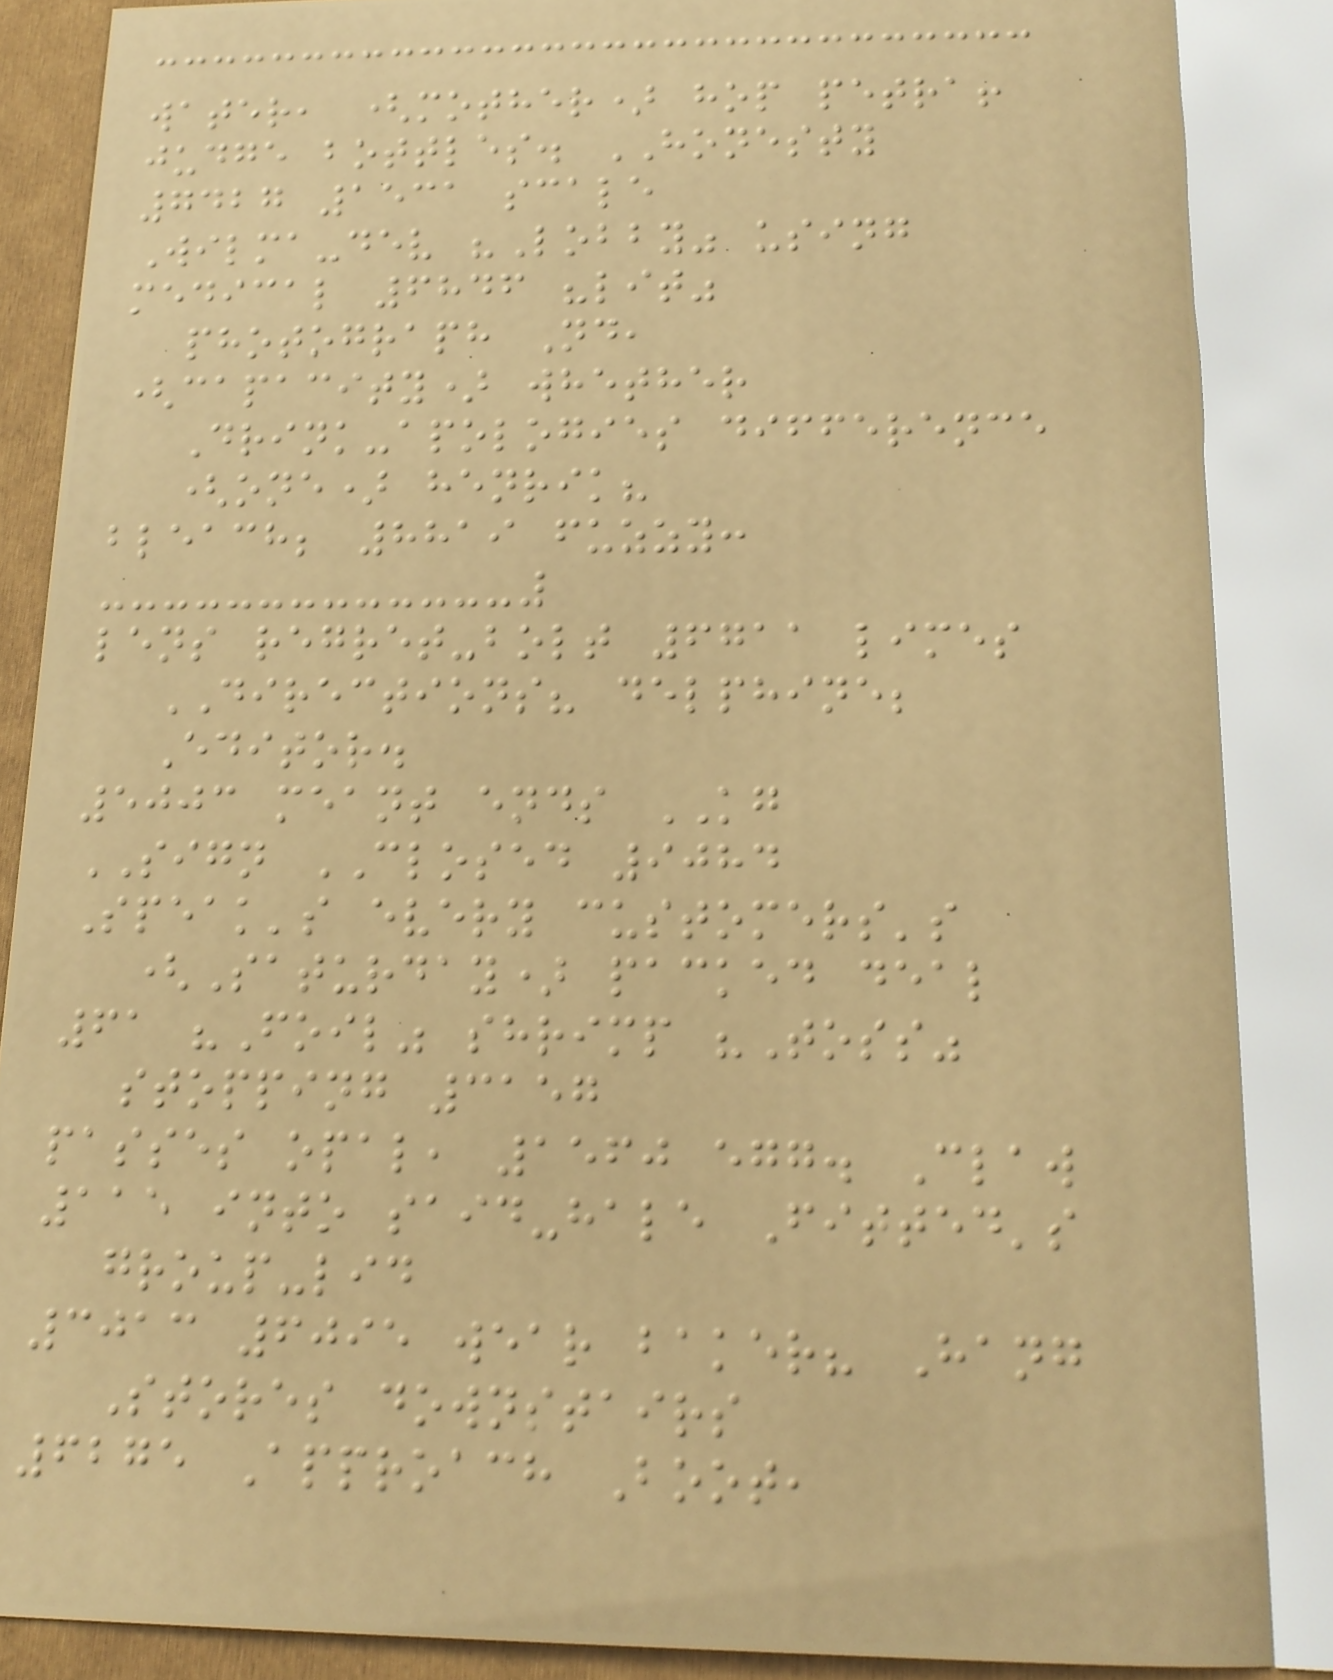water, (mother) hop petra!
judge bottles. HONESTY
7427 1531 scale
Wilma-dev "Lobby" using
medical 6846 "lit"
photograph Nd,
(capacity) whether
Drink-apologies difference
(one) henrik?
bleach; 8819 fuzzy:
lens regret-bolt 6711 limes
DIRECTIONS? delphine;
Editor.
5003 meant ends KG
SIGN CLOSED 9084
Speak's every customers's
(Saturday) packed deal
61 "Foil" shrimp "Toss"
stopping 3157
passes opal, 1560 egg. Claw
115 into said-hale Fitted's
group-lid
3013 6095 wear baker? Hang
Stores downstairs
6275 Approach Boot,
